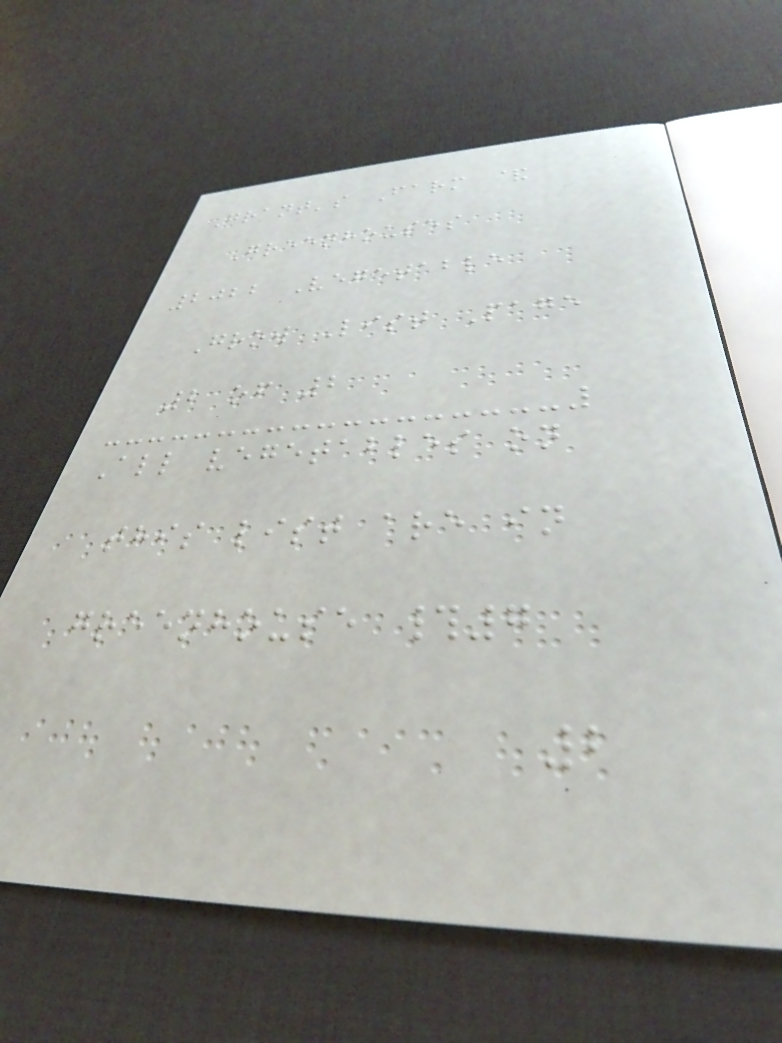Grant's Farm &
Greenhouses
2022 Vegetable
Grow List Page
2 of 2
All vegetables on
this list are in
greenhouse #7
2
